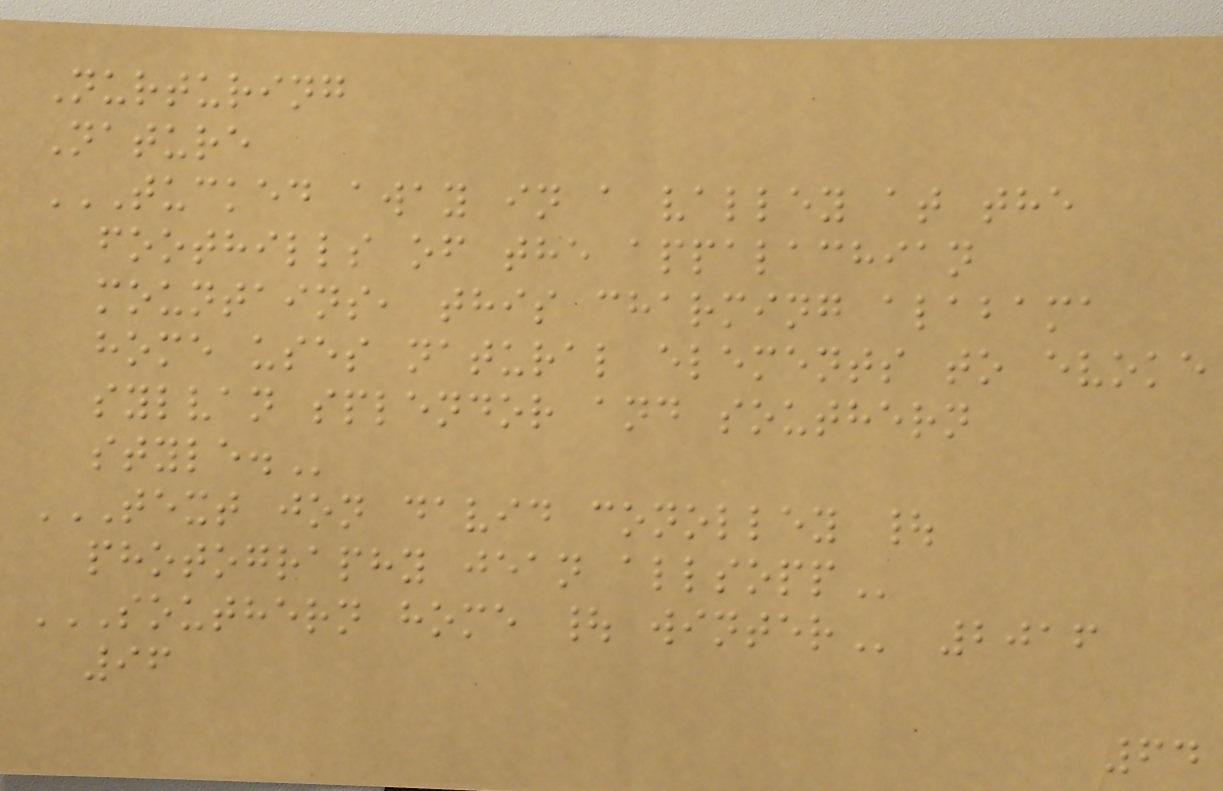Nurturing
Nature
TUCKED AWAY IN A VALLEY AT THE
FOOTHILLS OF THE APPALACHIAN
MOUNTAINS, THIS CHARMING ALABAMA
HOME USES NATURAL ELEMENTS TO EVOKE
SYLVAN SPLENDOR AND SOUTHERN
STYLE.
TEXT JON DAVID CONOLLEY |
PHOTOGRAPHY JEAN ALLSOPP
SOUTHERN HOME | WINTER 2016
96
64
